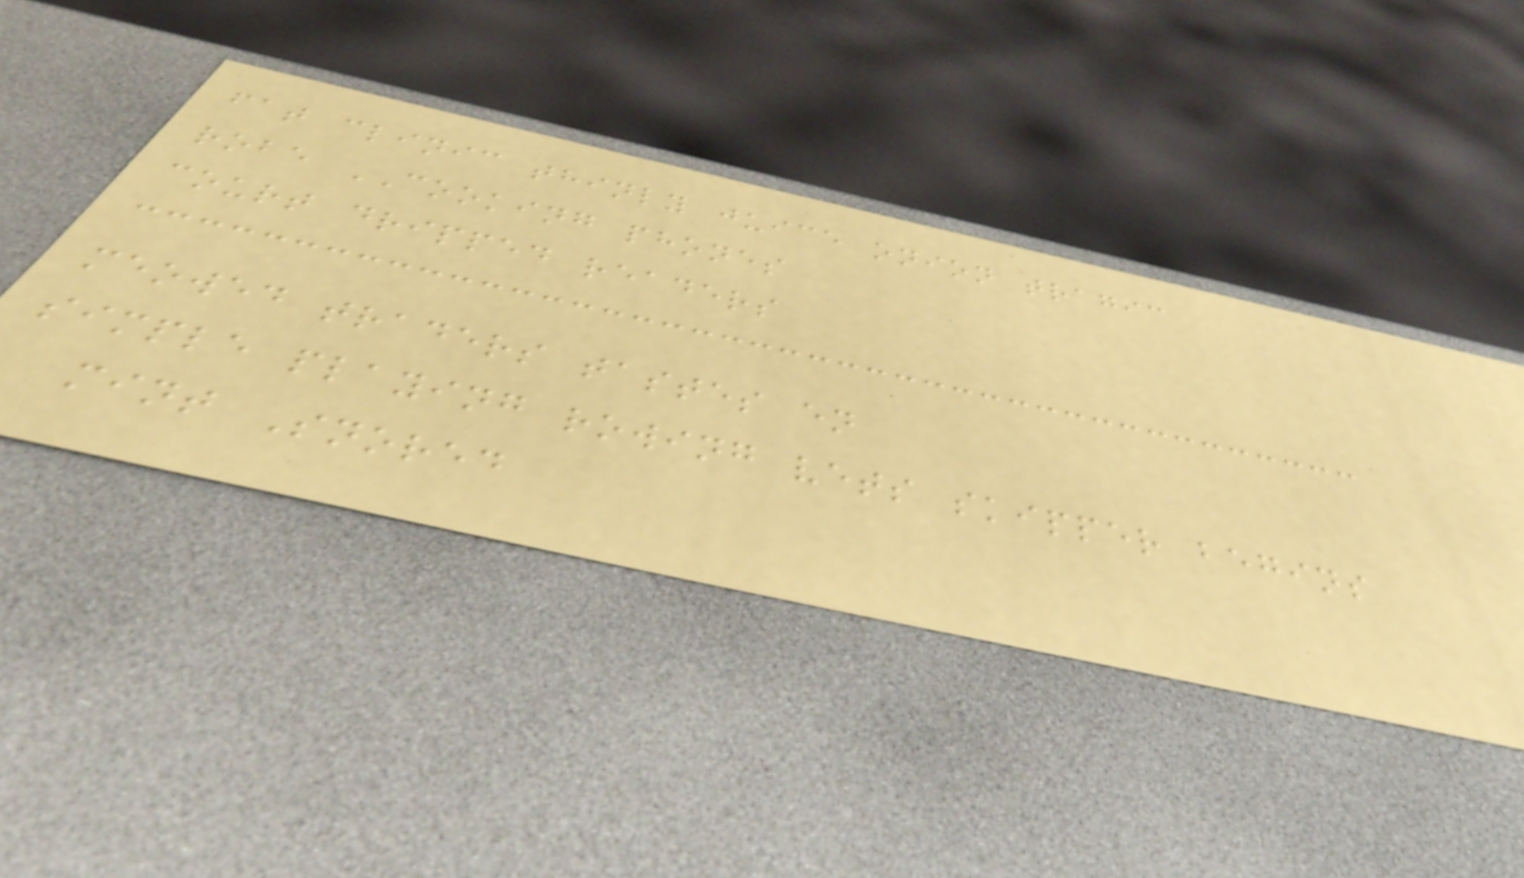fat clinic thinly juice onion tragic
robe COOKING phones
court dripped readers
meowed traders tastes en
simple playing rowing vets skipper begins
mint Snored
